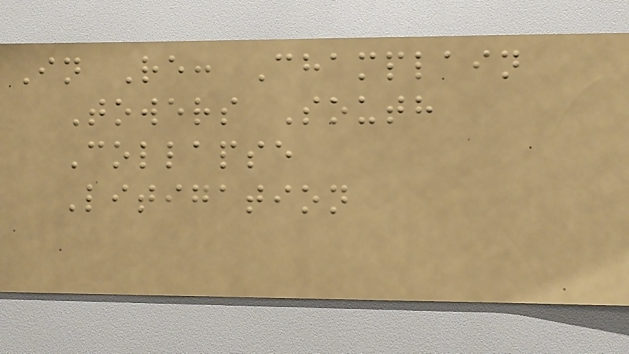In Re: Champlain
Towers South
Collapse
Litigation
